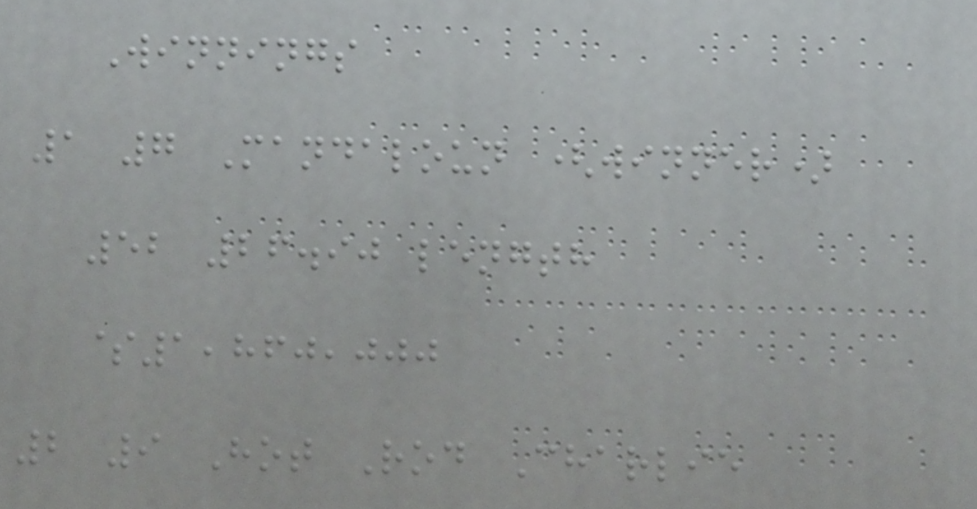Winnings
1 7 Mandaloun (winner)
52 26.90 length
$1,860,000
2 9 Hot Rod Charlie
